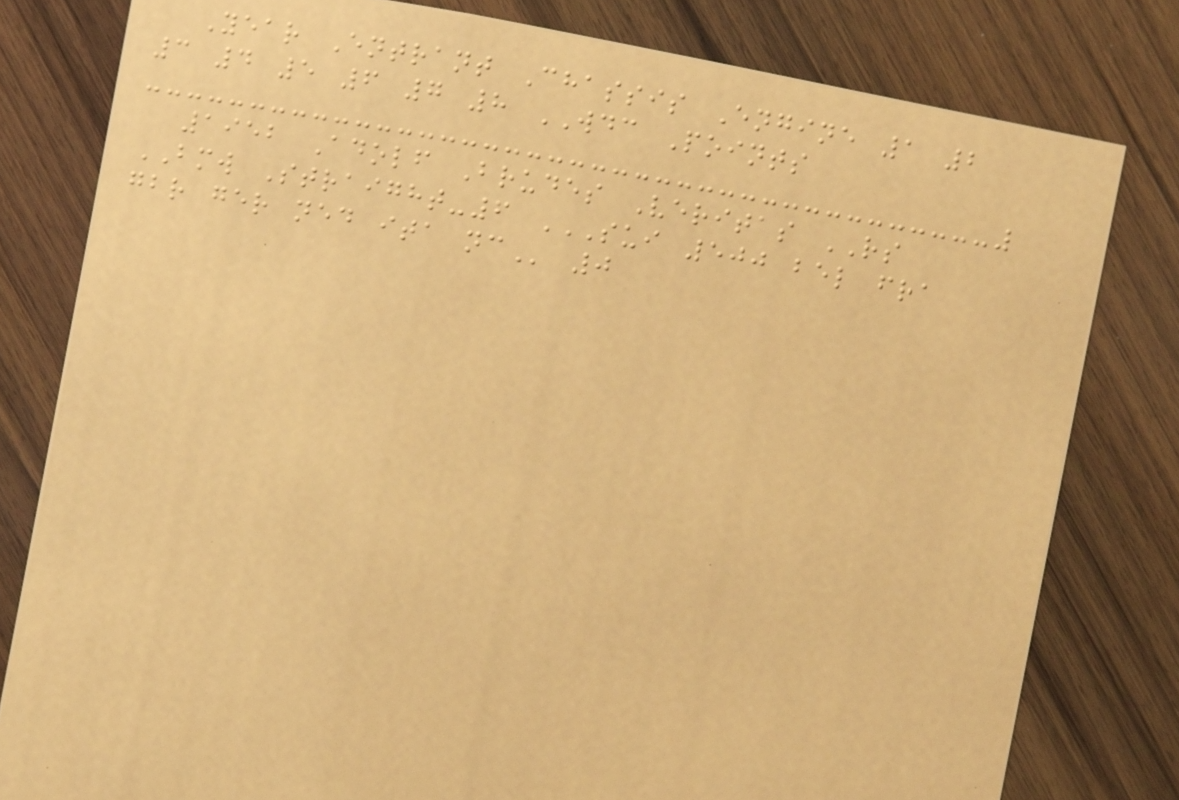Year Entrant Chassis Engine 1 2
3 4 5 6 7 8 WDC Points
1952 Adolf Brudes Veritas RS
BMW Straight-6 SUI 500 BEL FRA
GBR GER NED ITA NC 0
